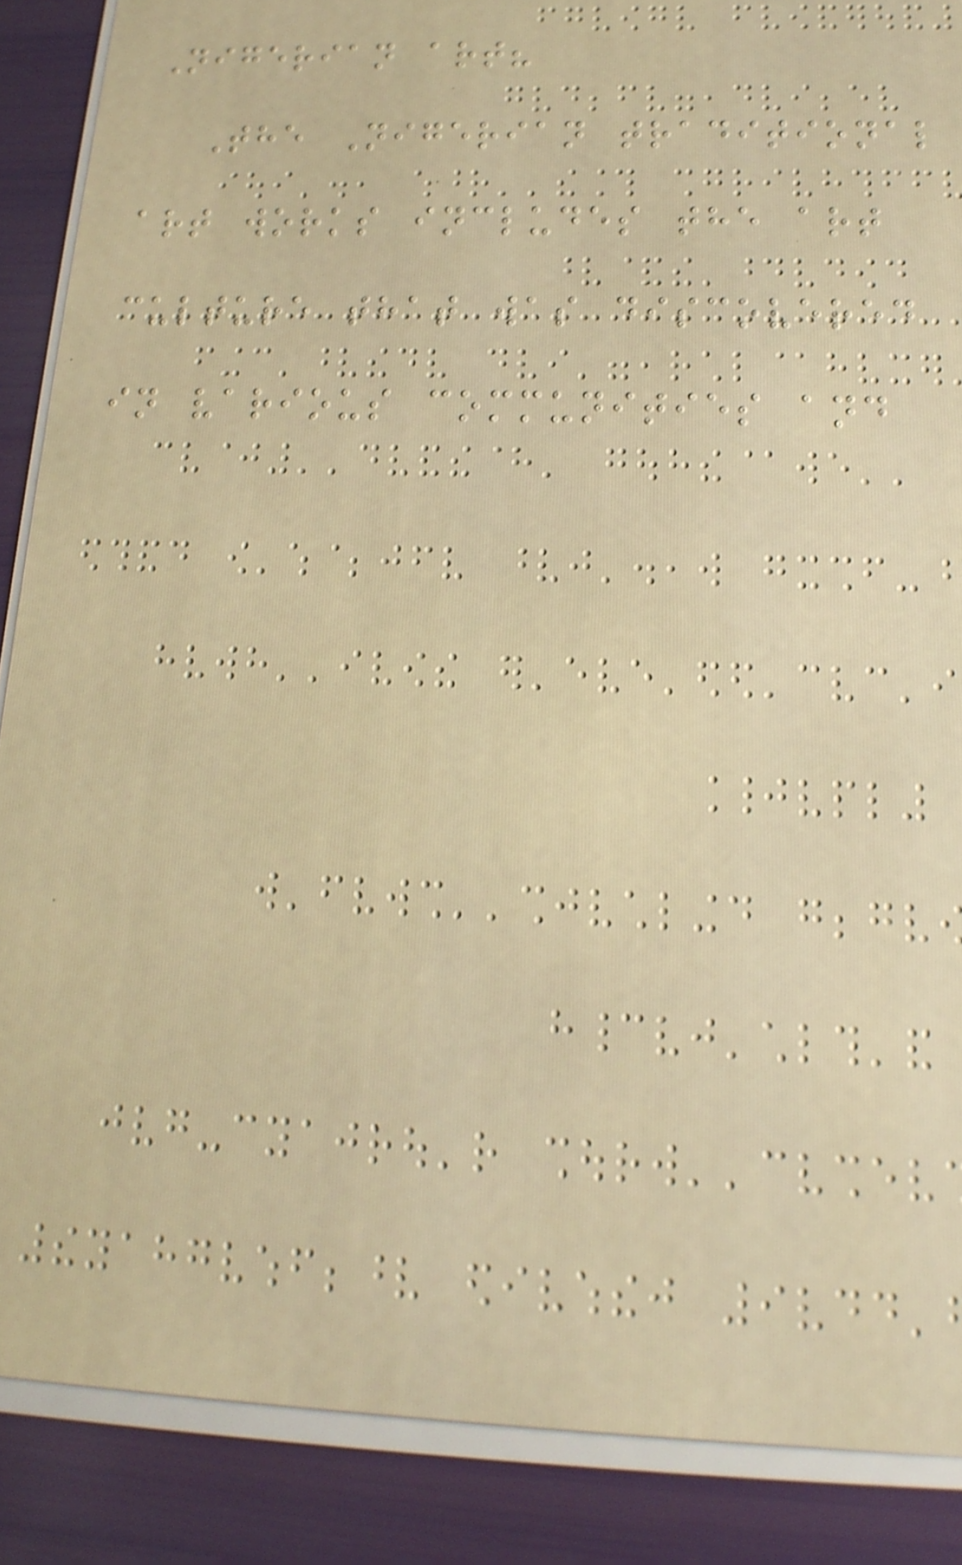Nigerian art?
The Nigerian traditional
art works includes the art
culture that was discovered
in various communities and
